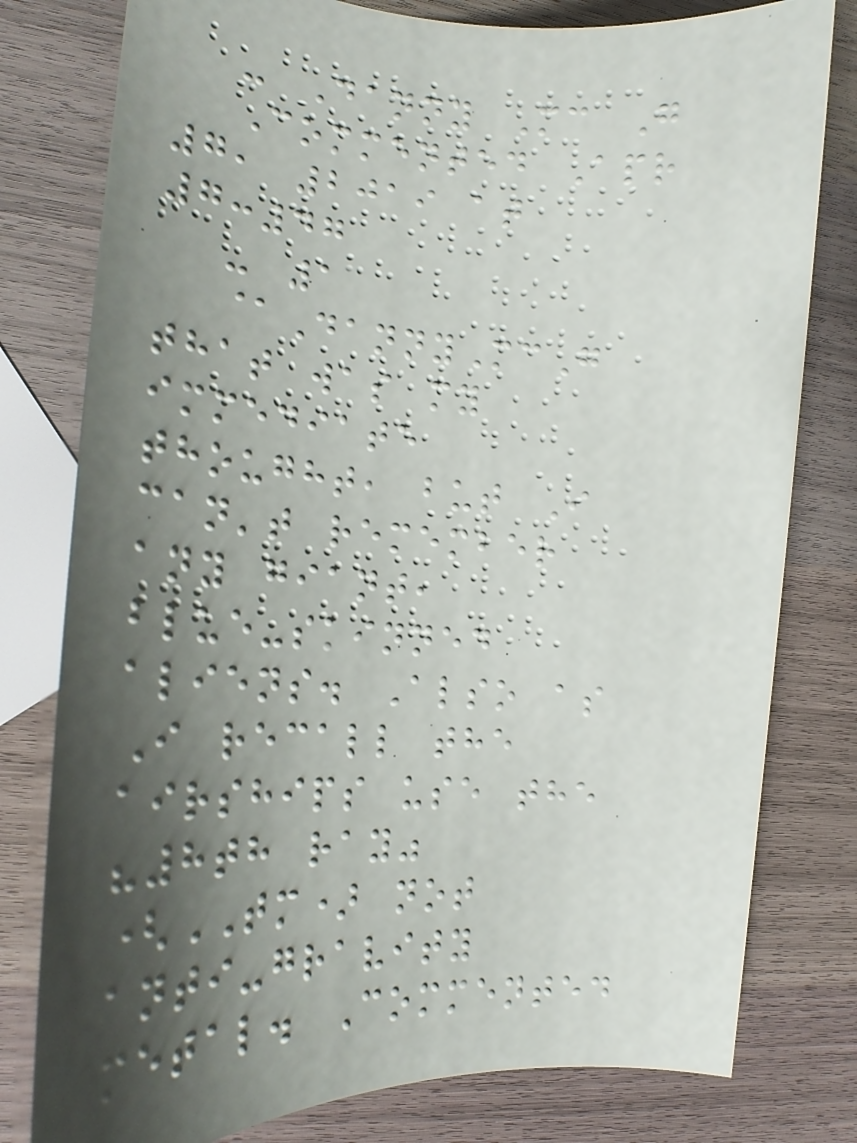- Danny Mc G
Commented Apr
7, 2019 at
7:47
- 1
@DannyMcG
that was my
immediate
thought, but I
can't remember
any giant,
blue-skinned
aliens. Also as
I recall the
airships use the
"8th ray"
(TM) not
anti-gravity
metal. Commented
